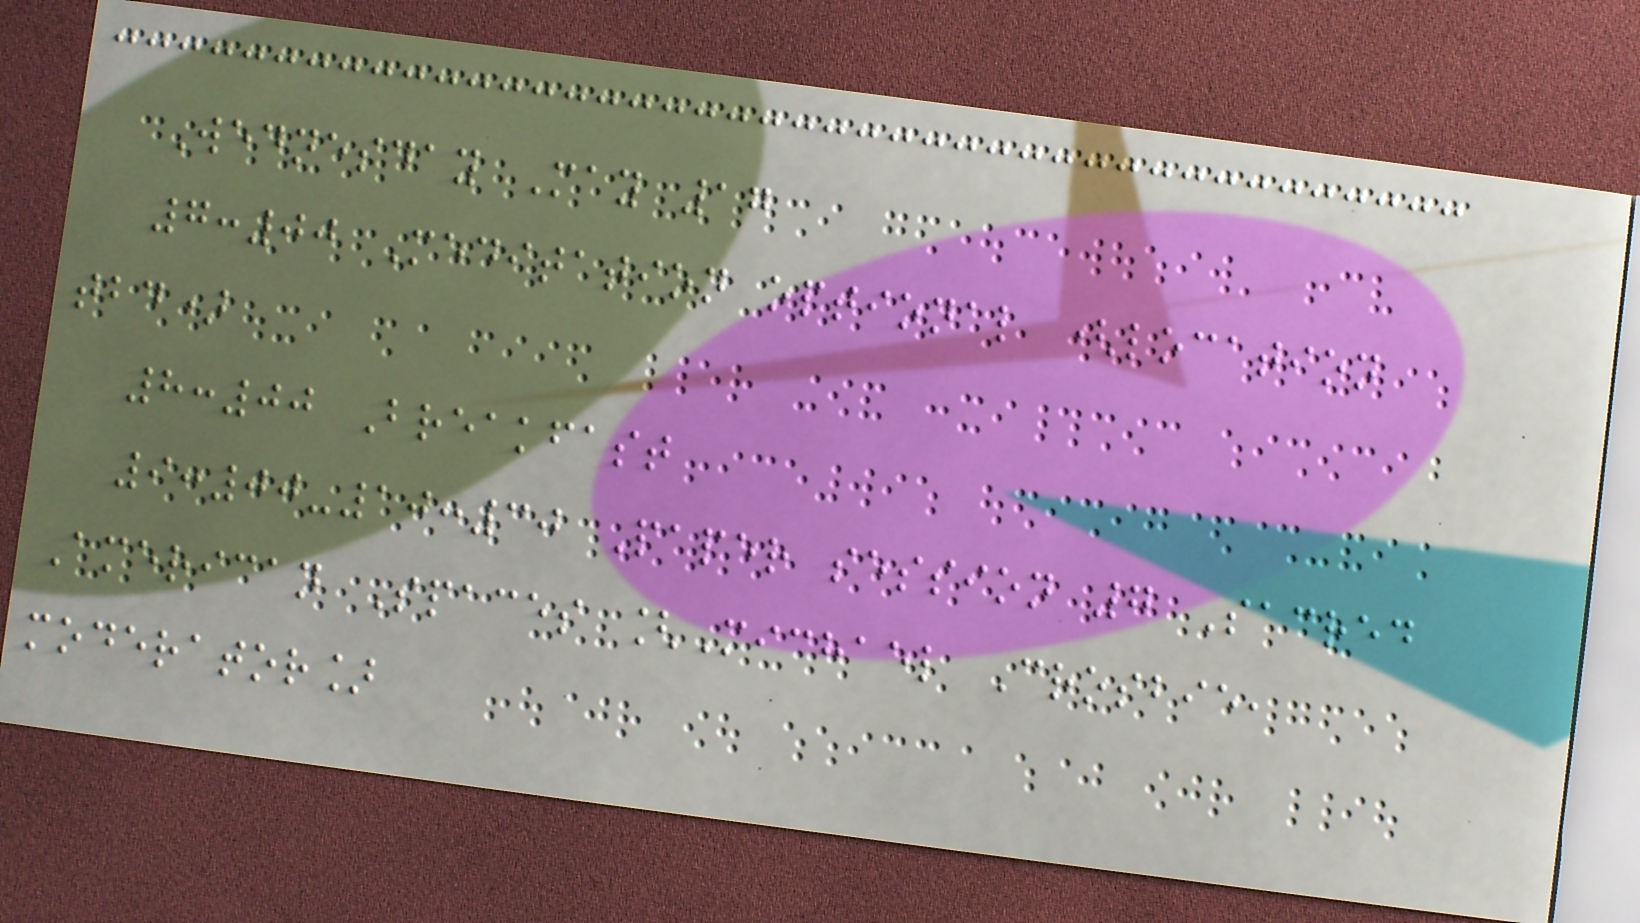Wednesday May 17
7:00 Meditation optional (location
tbd)
8:00 Breakfast
9:00-10:30 Paper session 7 Sacred
American Spaces [Michael Crosbie,
moderator]
